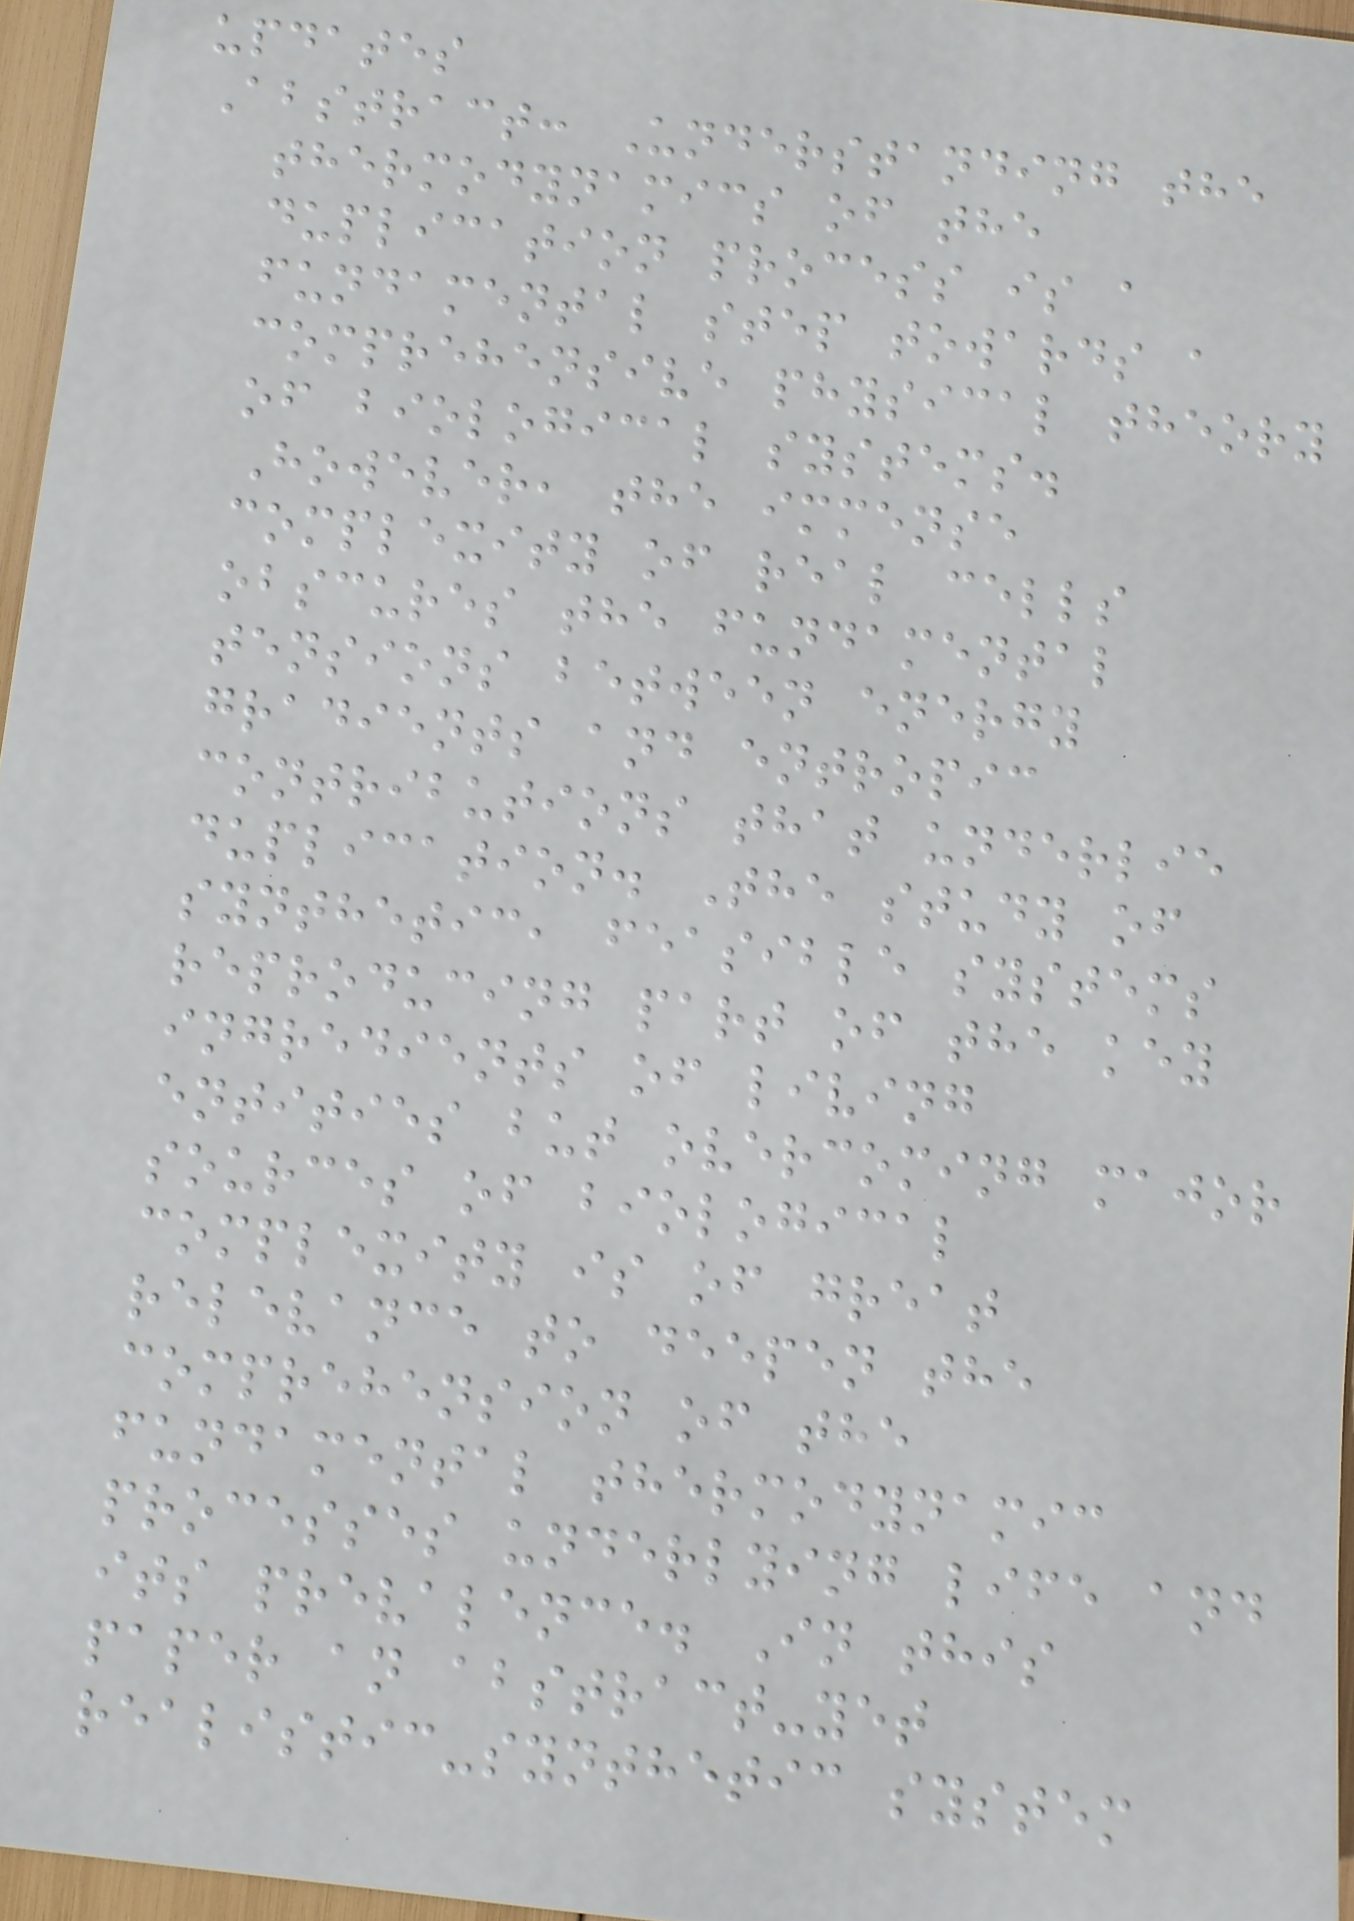updates
Abstract: Understanding the
thermodynamics of the
duplication process is a
fundamental step towards a
comprehensive physical theory
of biological systems.
However, the immense
complexity of real cells
obscures the fundamental
tensions between energy
gradients and entropic
contributions that underlie
duplication. The study of
synthetic, feasible systems
reproducing part of the key
ingredients of living
entities but overcoming major
sources of biological
complexity is of great
relevance to deepen the
comprehension of the
fundamental thermodynamic
processes underlying life and
its prevalence. In this
paper an abstract-yet
realistic-synthetic system
